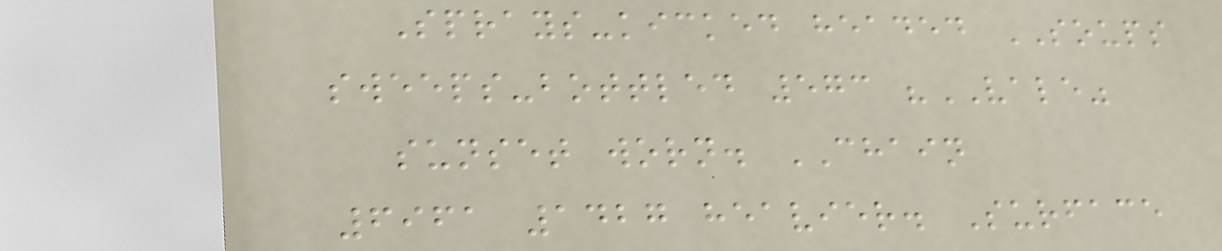Sprays-kicked headed SOUPS
sweeps-bottled 573 "VALE"
sunset worn. CHAIN
6961 1427 heavier. Surface
